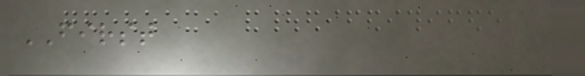FIRST
